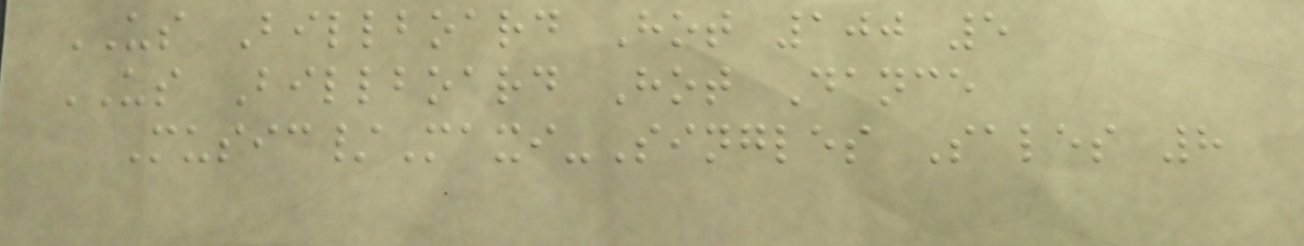US Billboard Hot 100 5
US Billboard Hot Dance
Music/Maxi-Singles Sales 8
